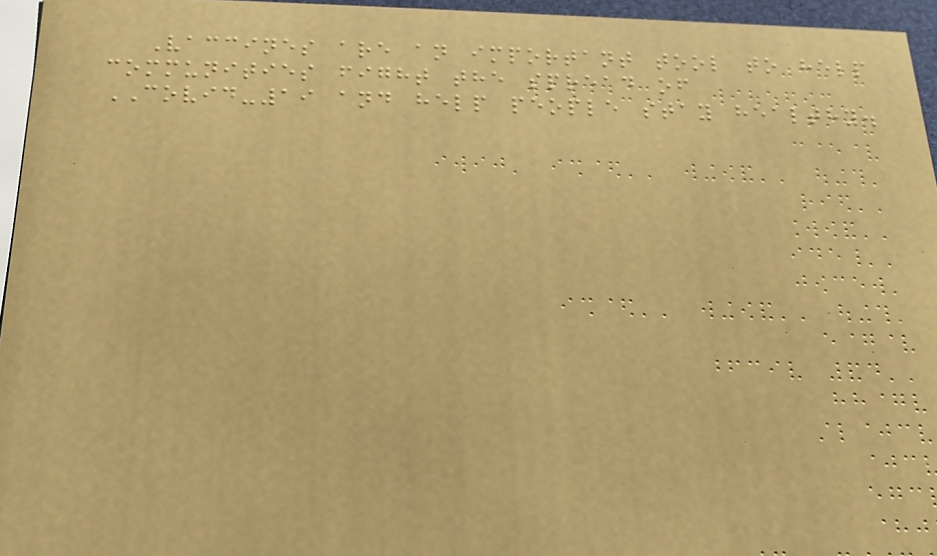Vaccines are an important tool to help
communities fight the spread of
COVID-19 and help people stay healthy.
